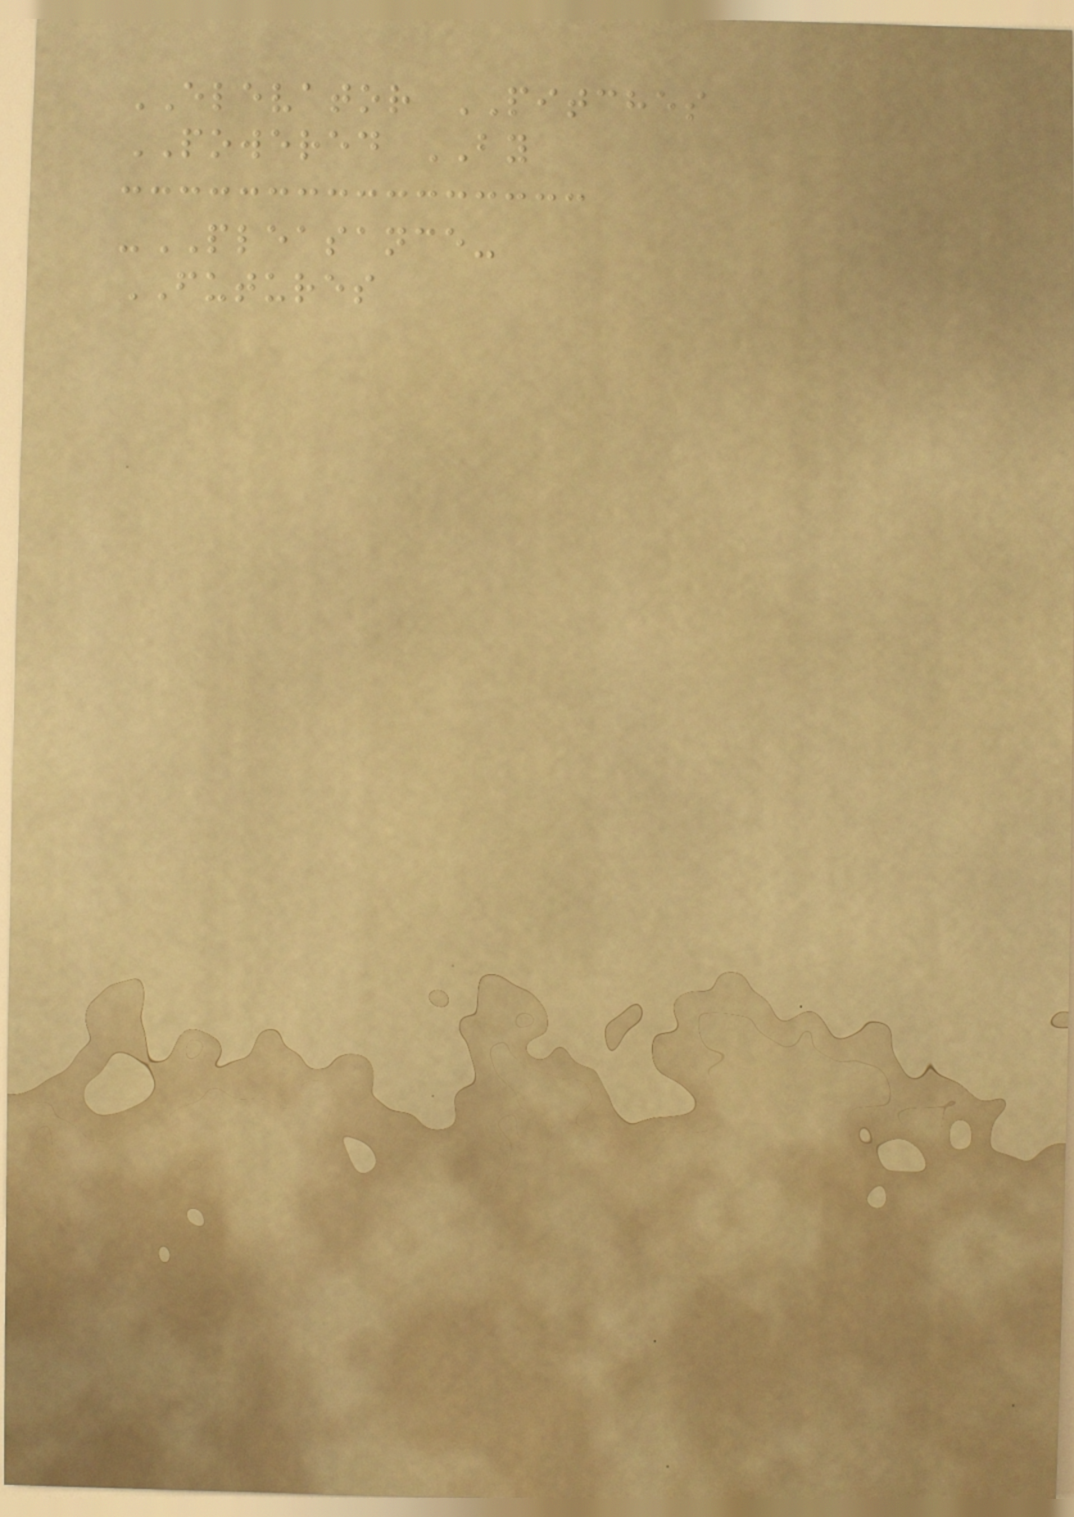ELEVATOR PITCHES
POWERED BY
-PLEASANCE-
FUTURES
